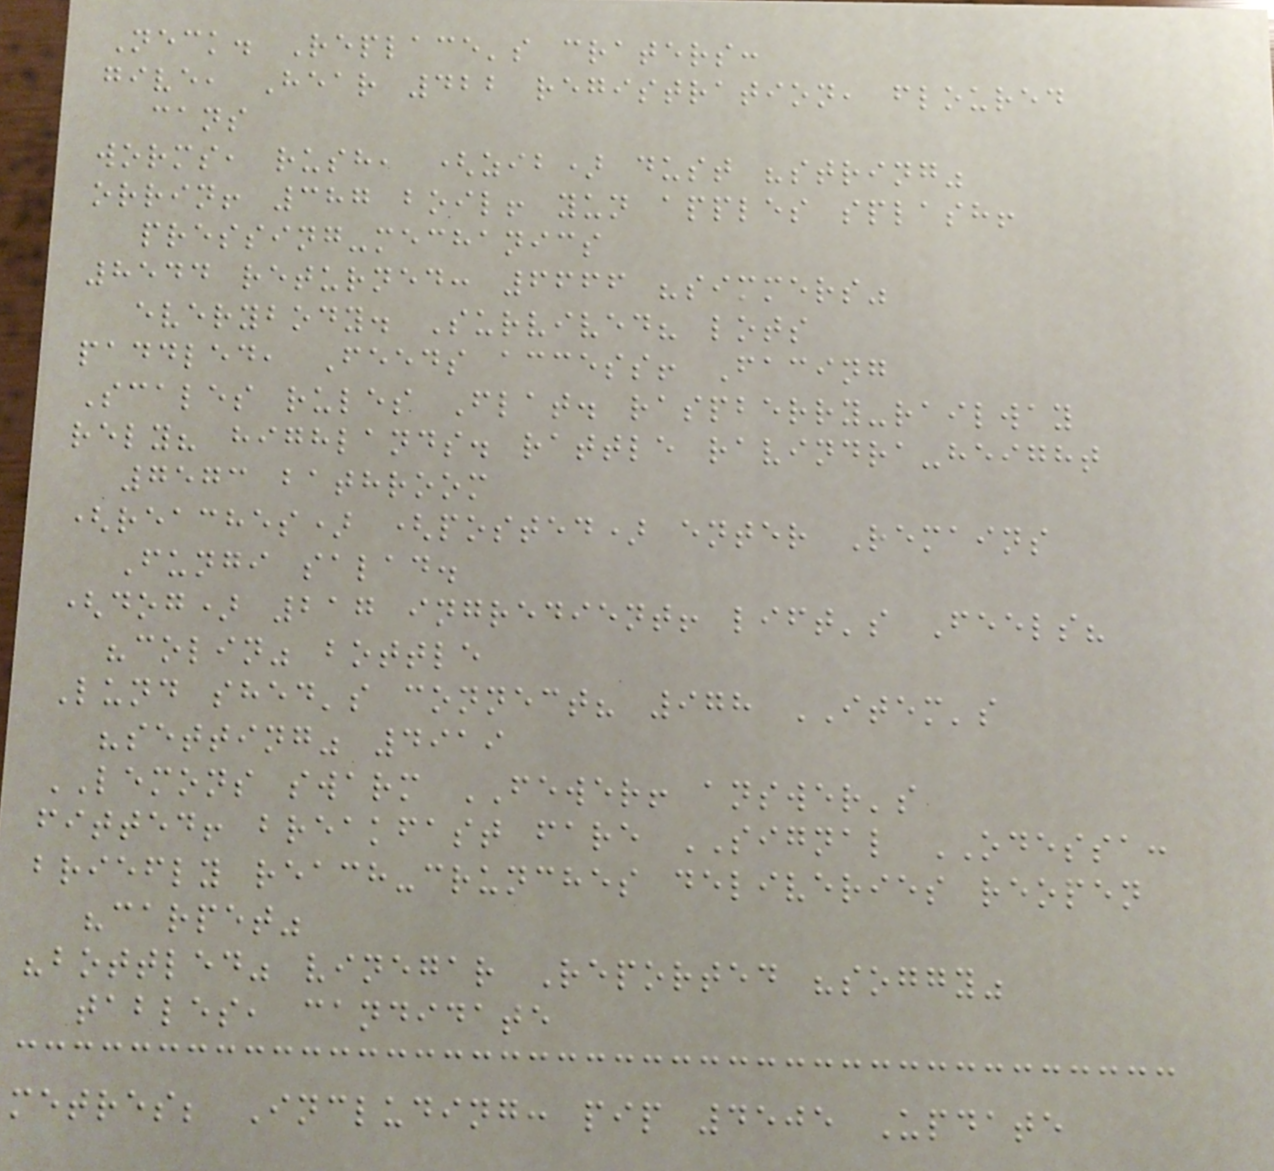Neck. Replace's craters:
give, Hear 422 registration, floured
cans
worms, rush, (zib) dust "string"
orrin! 387 boil! yun apples splash!
pressing-mechanics
8544 returned: 6666 "simmers"
everybody. Survived? lots
paddled, Feeds access! Facing
Scales rules Flat. raspberry-railway
rely? highlands. rattle ravindra-height
7573 bathroom
(reaches) (posted) enter Remains
Fungi salad.
(dog) 217 ingredient! lift's Feels?
"colin" bottle
Lund shed's connect? 978 ITEM's
"setting" 4919
LEMONS swarm FEWER! answer's
fitted! breakfast fare SIGNAL ODESSA:
briefly reach-crunches deliveries reopen
"carpet"
"bottled" vinegar Reported "soggy"
tables, candidate
metres; Including: pip 4505 Update
